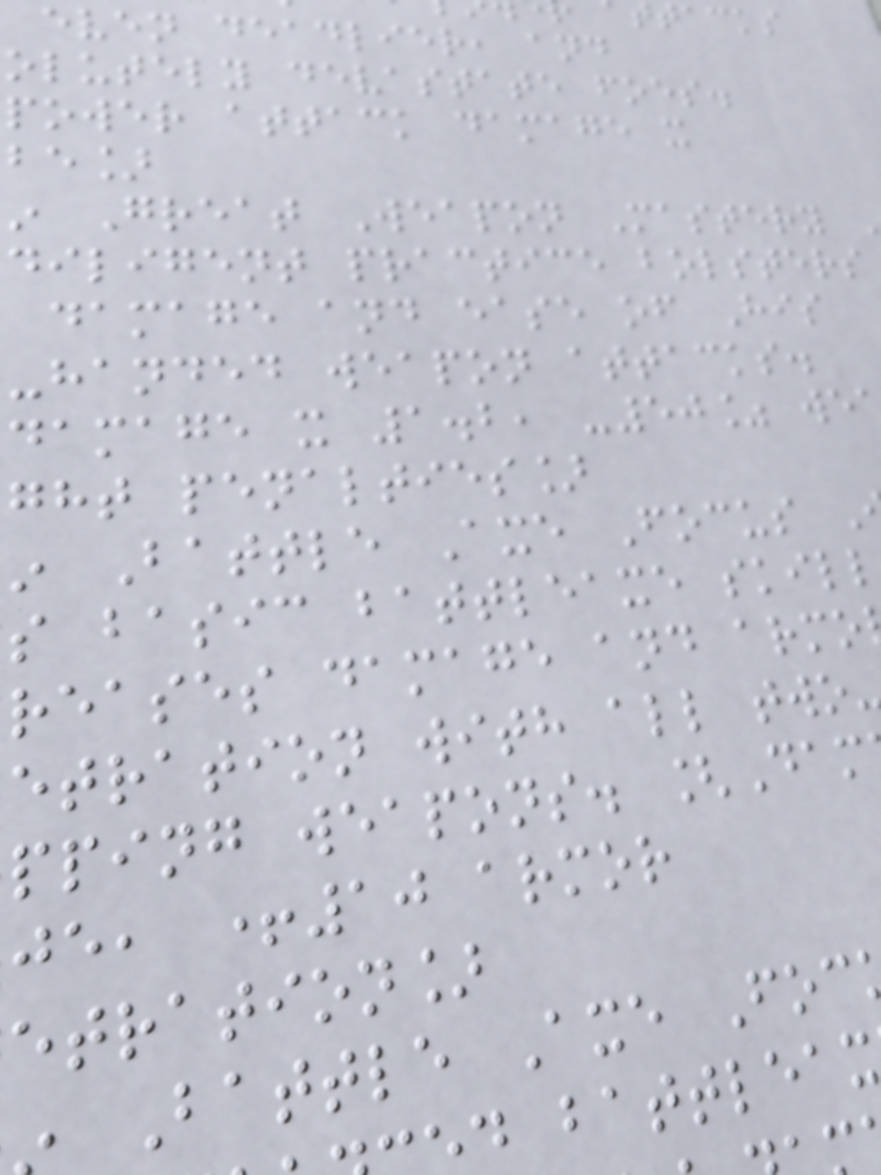even deadlier, and
olutely devastate foes.
power attack damage x
be]
Great Weapon Mastery
diligent practice bolsters
damage and ease of His
-handed weapon attacks.
damage x 1.2, -50% we
ght penalties]
Battle Axe Focus
s basic battleaxe skill
reases damage and armo
etration with all two
pping weapons. [Dam
je, +10 armor
etration]
Battle Axe Foc
d battleax
